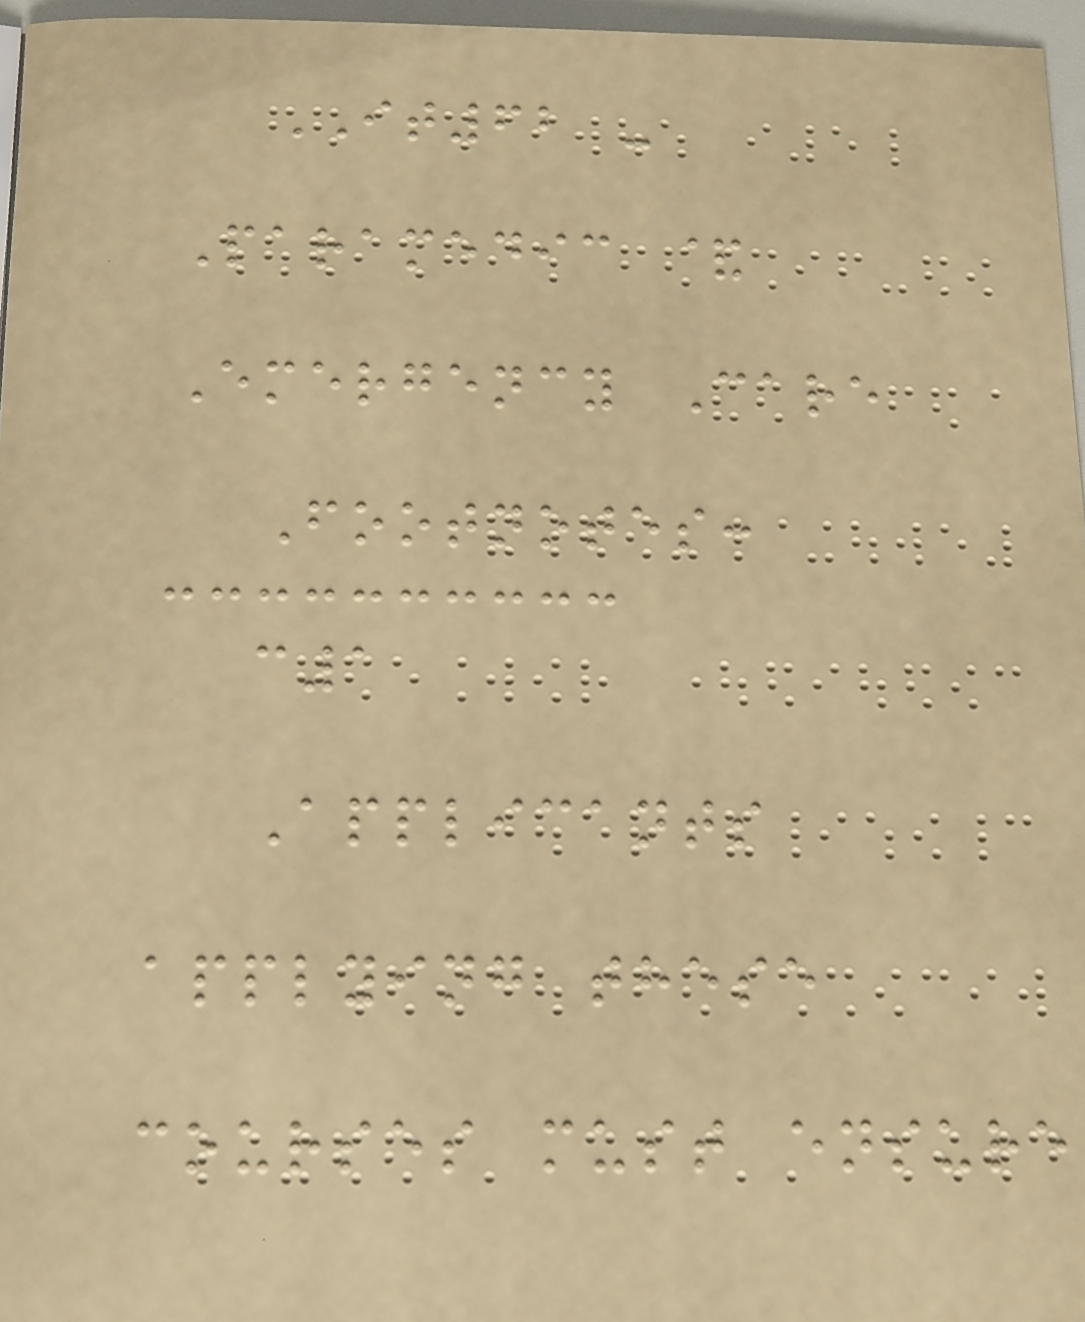IT62 -
Paramedic &
Emergency Care
Footnotes:
c1
Applicants
applying these
courses must ensure
